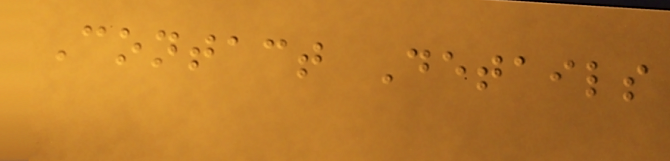Contact Details
